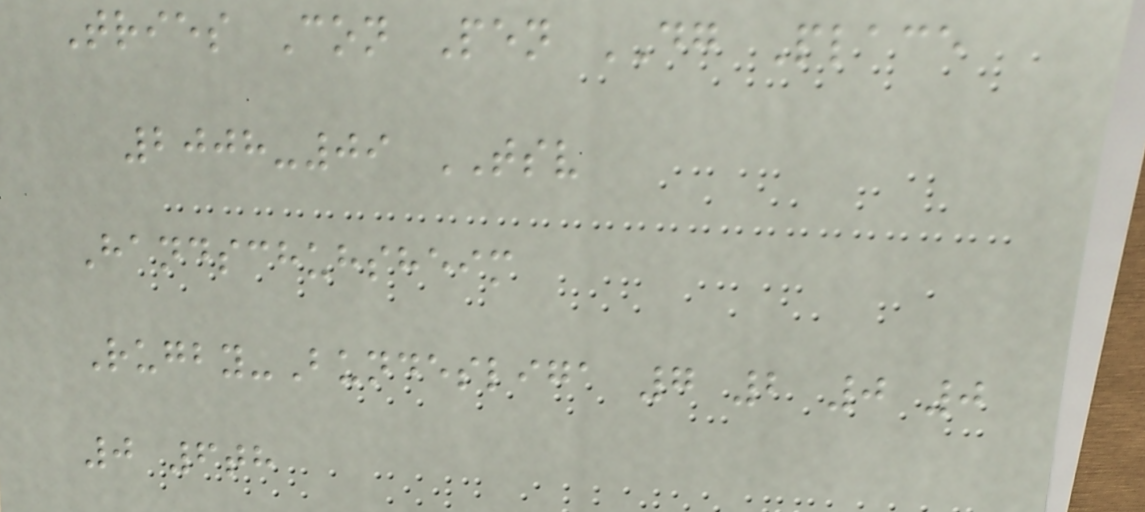Tries Con Pen DG Place
2008-09 TSV
Handschuhsheim
Rugby-Bundesliga 7 2 0 0
0 6th
